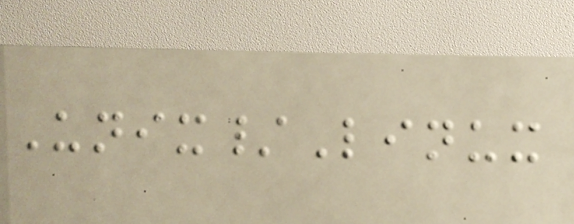Unix/Linux
